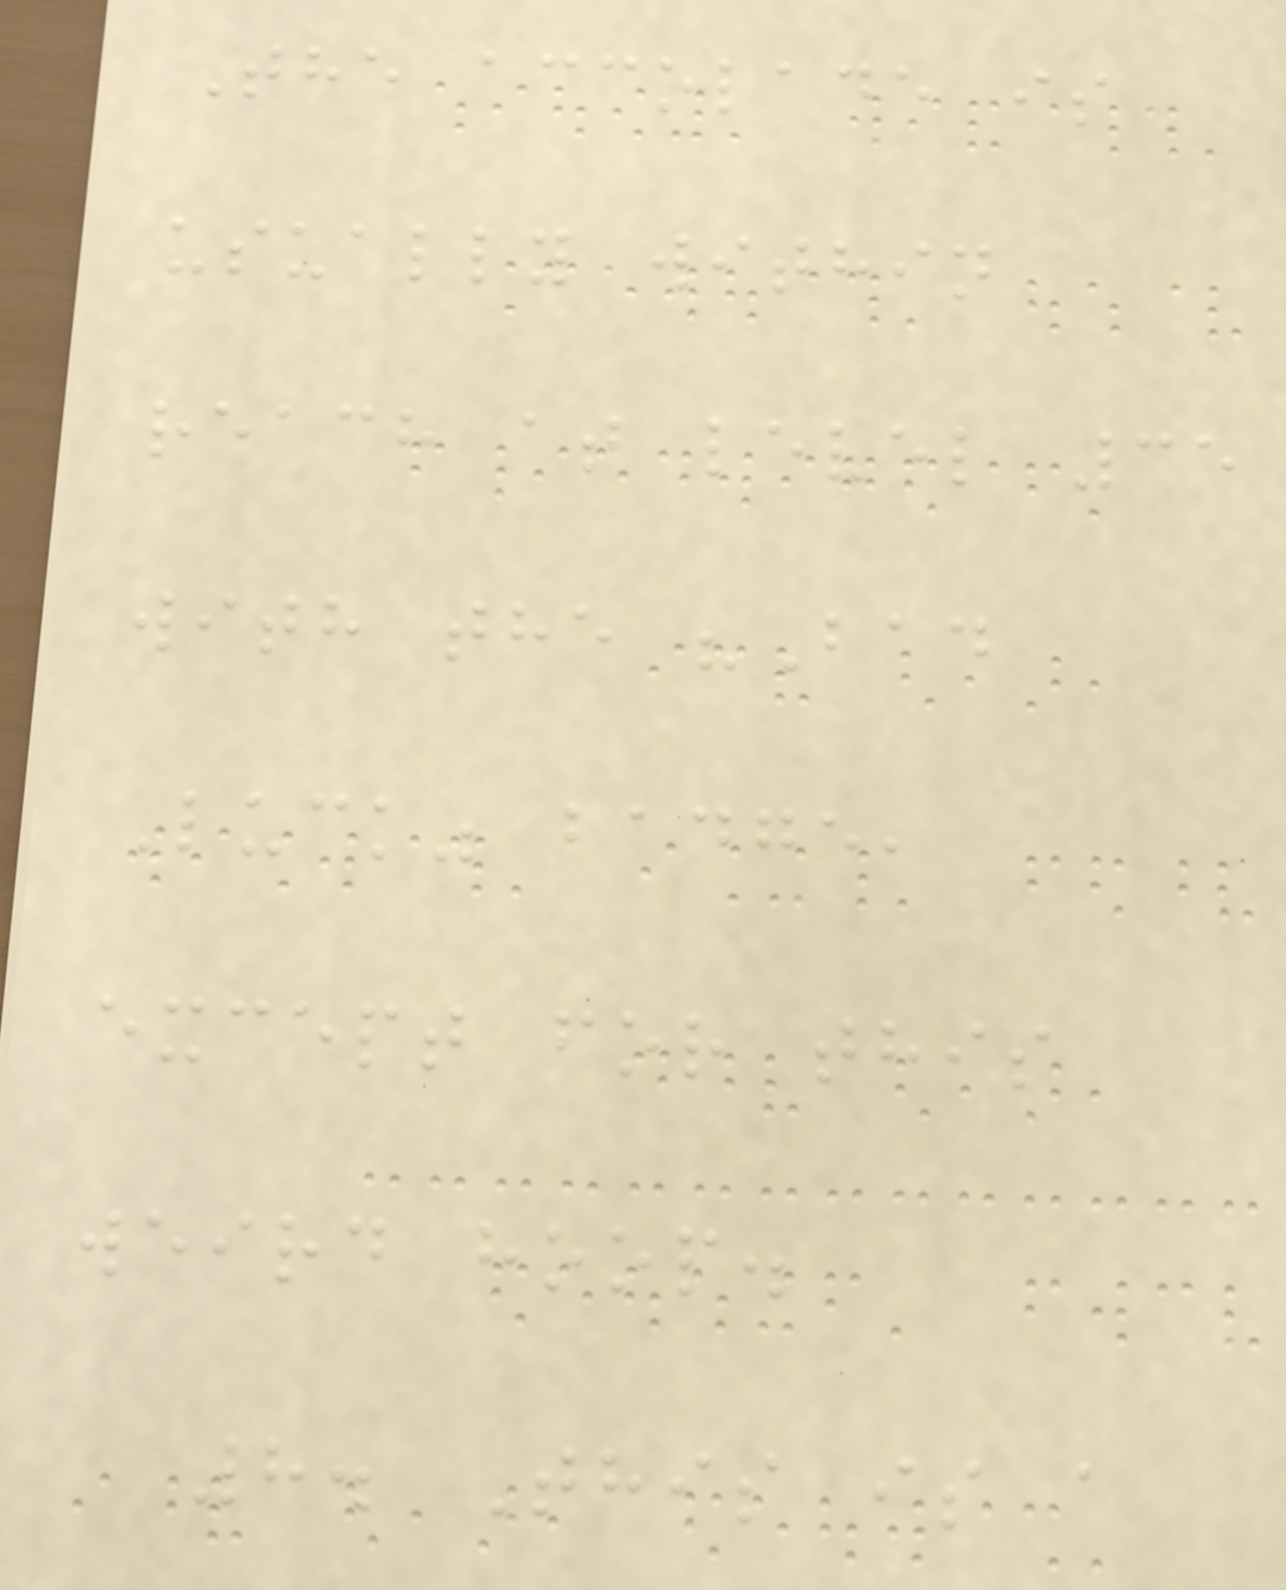The accolade is
usually within
reach at level 35
with the "Bad
Luck" badge,
except for this
weird hoop.
8. This is a
